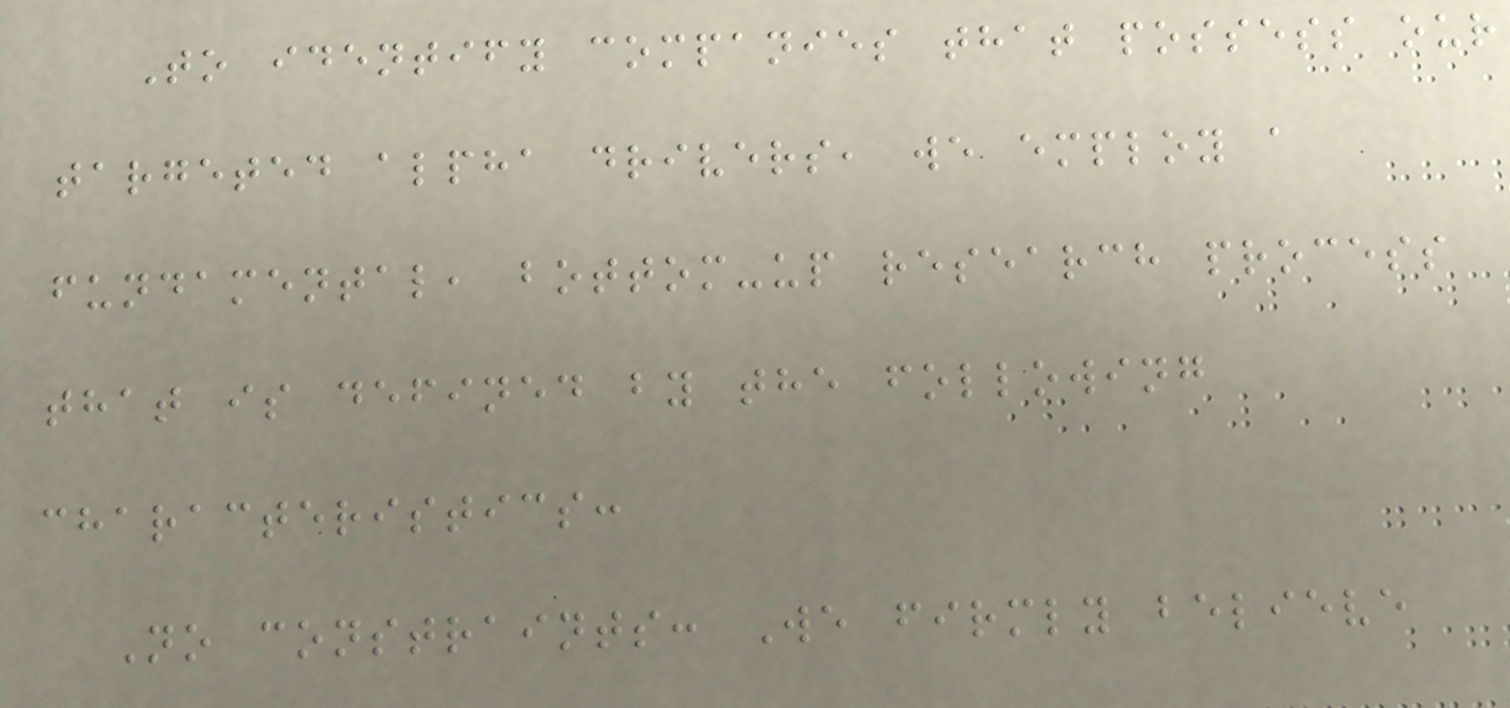To identify companies that possess our
targeted alpha drivers, we employ a
fundamental, bottom-up research process
that is defined by the following
characteristics:
No constraints: We firmly believe
